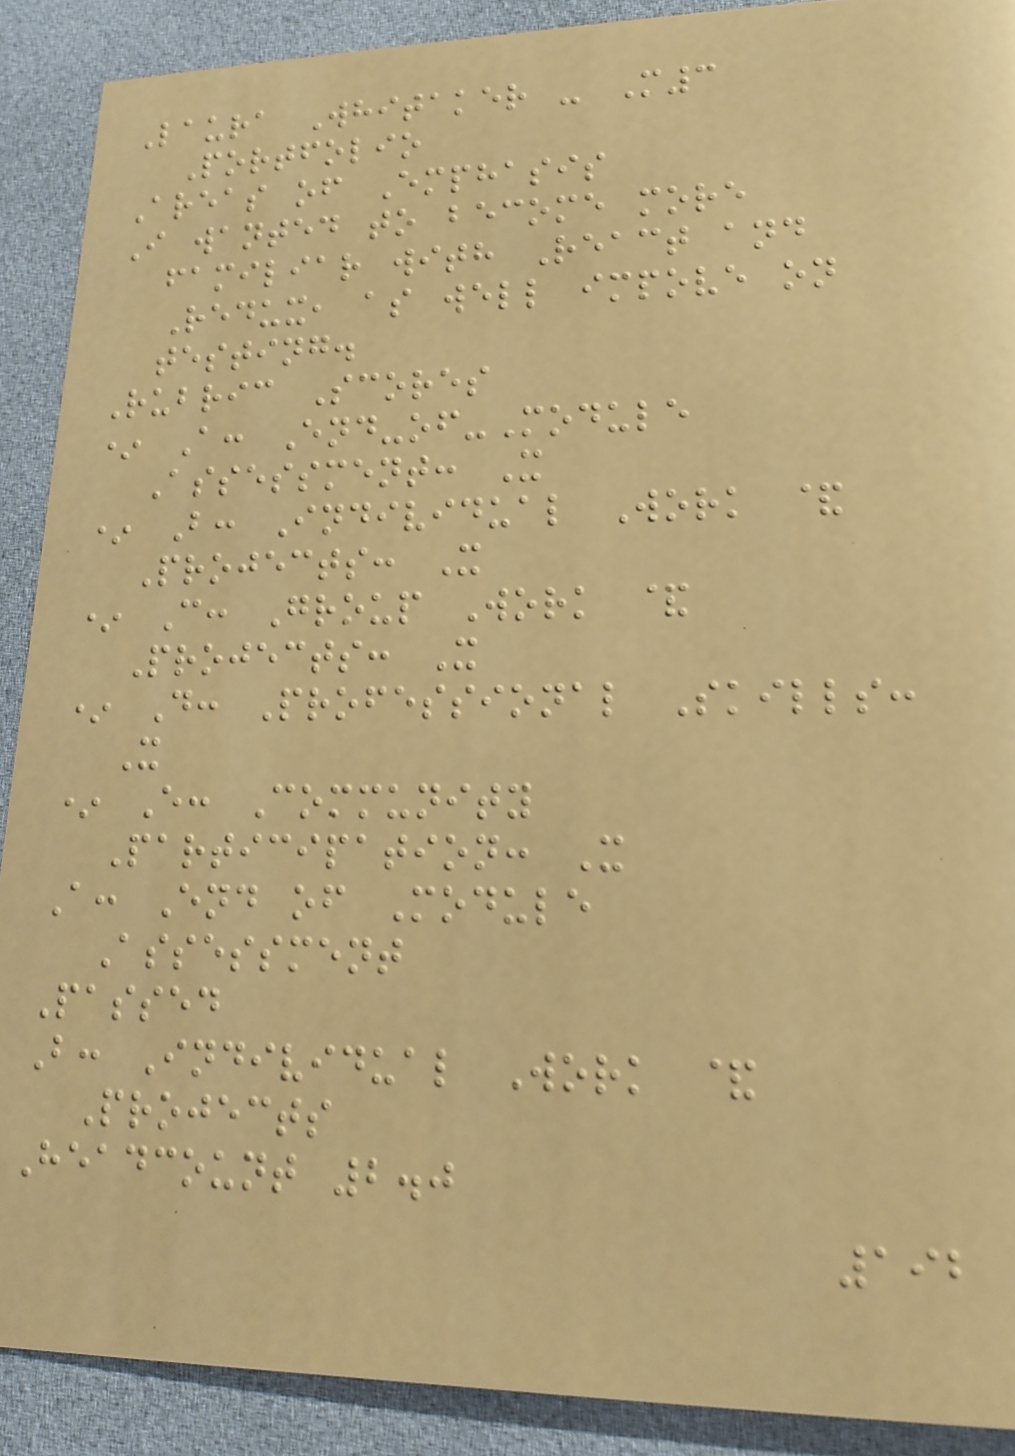Laura Whitaker - M3
Portfolio
Areas of Emphasis
I wanted to become more
familiar with React and
Redux, as well impove on
testing.
Rubric Scores
* A: End-of-Module
Assessment: X
* B: Individual Work &
Projects: X
* C: Group Work &
Projects: X
* D: Professional Skills:
X
* E: Community
Participation: X
A: End of Module
Assessment
Passed
B: Individual Work &
Projects
Headcount 2.0
192
